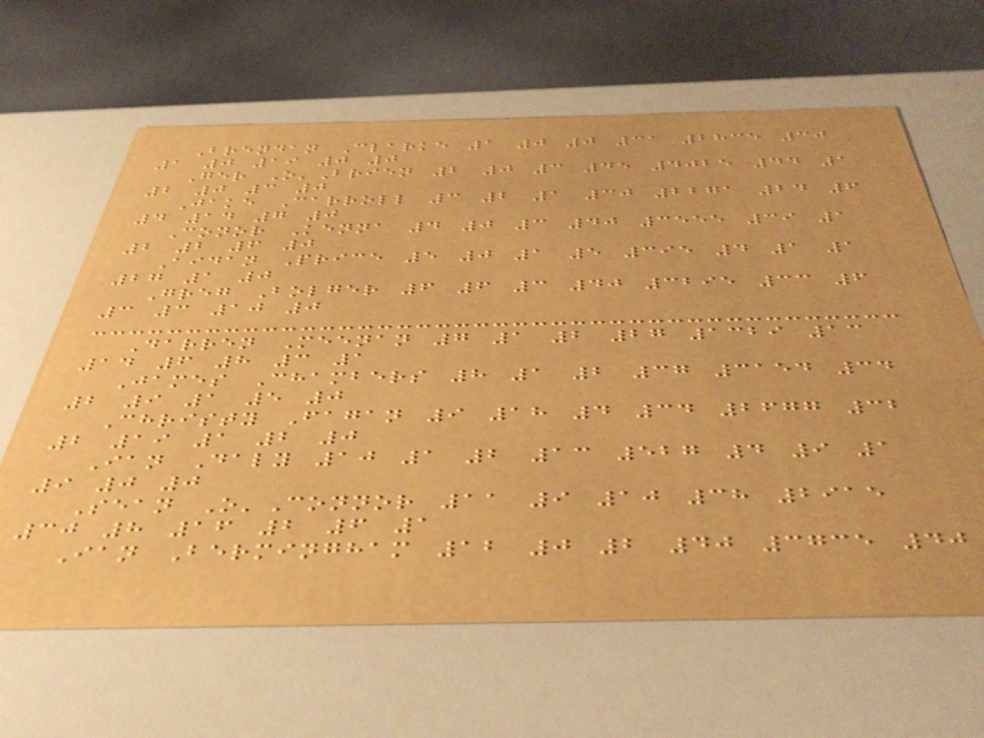Brendan Clarke 1 0 0 31 2835 30
1 0 19 0 0
Ger O'Brien 2 0 3 45 4025 44 1
2 0 3 0
Jake Carroll 3 2 1 30 2271 24 6
4 14 7 0
Conor Kenna 4 0 3 40 3555 39 1
2 2 6 0
Aidan Price 5 0 1 5 395 4 1 1
27 1 0
Greg Bolger 6 6 3 40 3295 33 6
3 3 10 0
Darren Meenan 7 1 2 27 1329 13
14 6 8 3 1
James Chambers 8 1 2 37 3154 34
2 9 1 5 0
Christy Fagan 9 18 4 34 2677 32
2 19 1 2 0
Ian Daly 10 1 2 13 527 4 9 1
9 0 0
Sean O'Connor 11 9 10 38 2915
30 8 16 2 6 1
Ian Bermingham 12 0 2 40 3735 40
